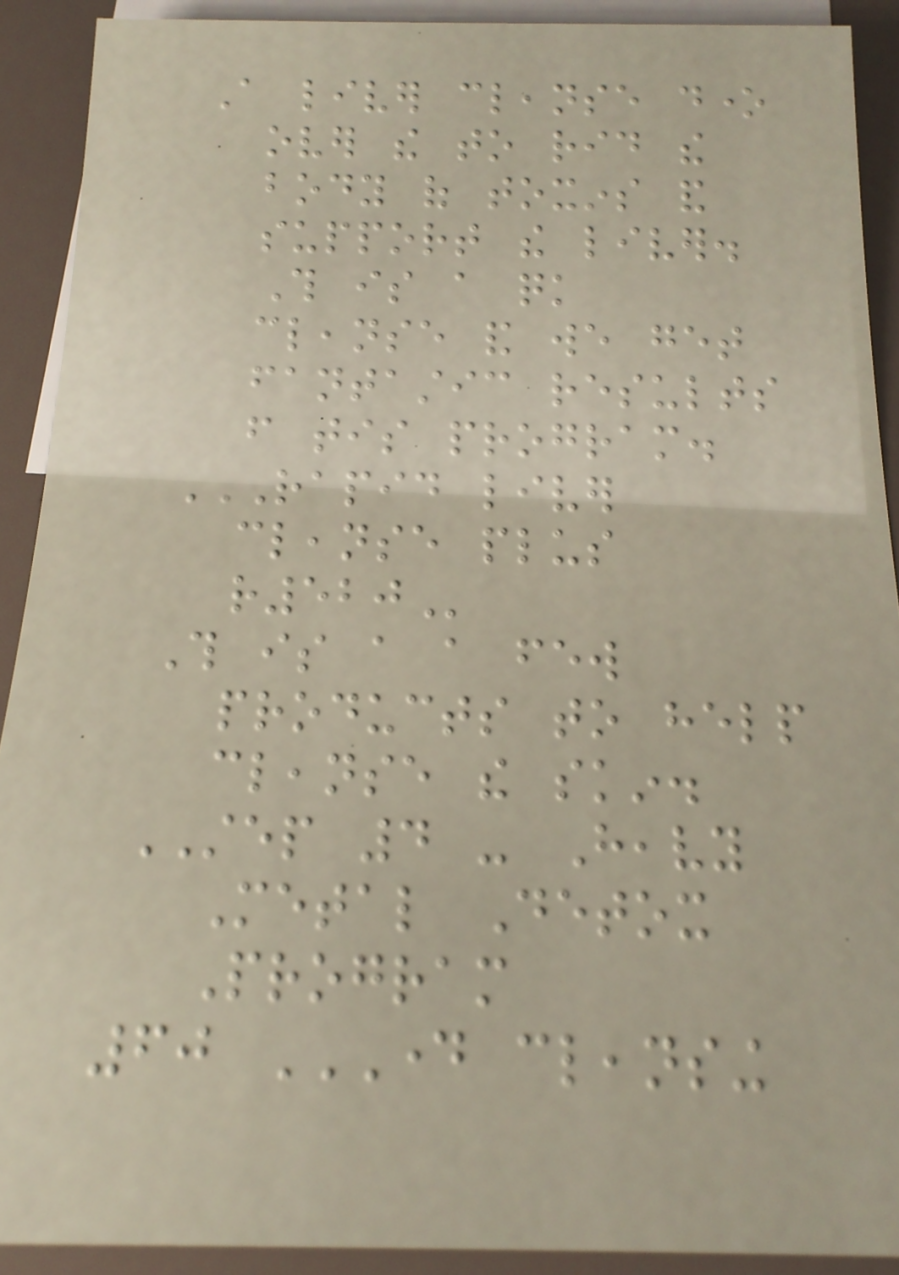A liver cleanse done
over the to rid the
body of toxins and
support the liver.
This is a quick
cleanse and we get
fantastic results
from tis program.
RAPID LIVER
CLEANSE PLUS
R520
This is a a few
products to help
cleanse the skin.
STEP 4 - Heavy
Metal Detox
Program
60 DAY CLEANSING
